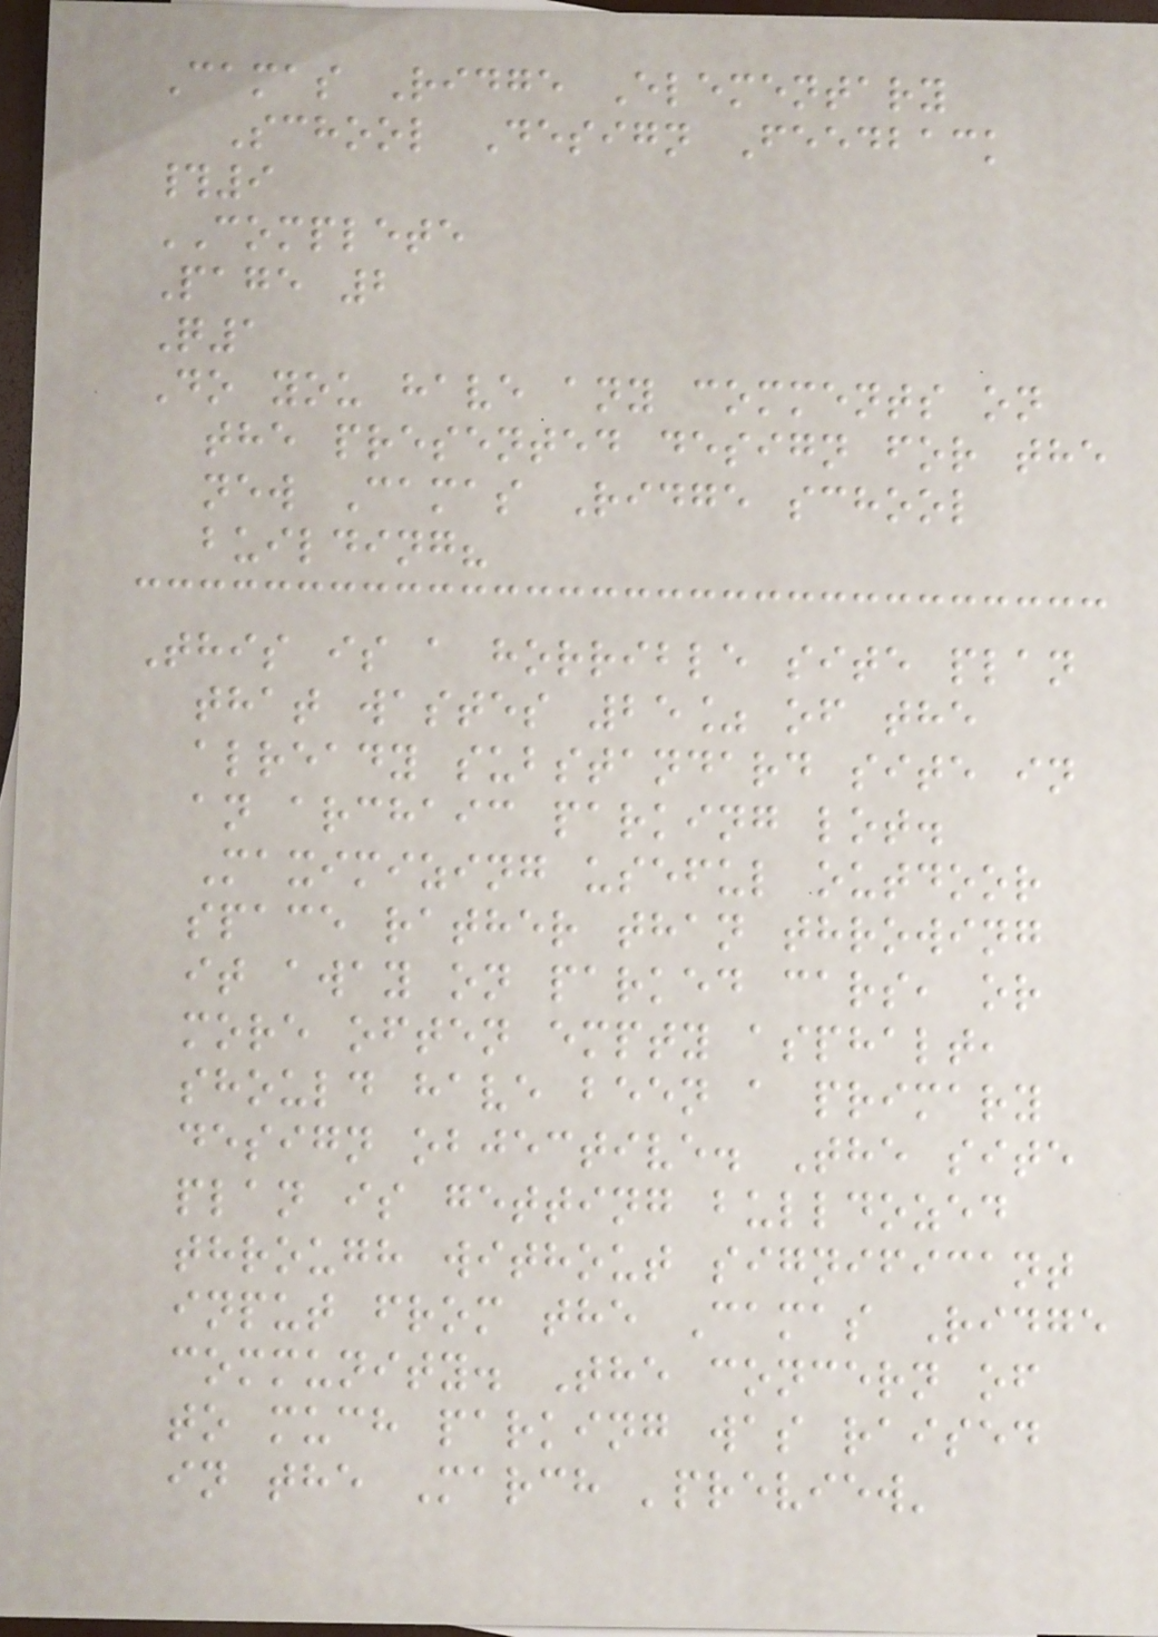Camas Ridge Elementary
School Design Feedback
#9
COMPLETE
Page 2
Q1
Do you have any comments on
the presented design for the
new Camas Ridge school
building?
This is a horrible site plan
that wastes 25% of the
already substandard site in
an archaic parking lot.
Maximizing useful outdoor
space rather than throwing
it away on parked cars, or
more often empty asphalt,
should have been a primary
design objective. The site
plan is getting bulldozed
through without significant
input from the Camas Ridge
community. The concern of
to much parking was raised
in the March 'preview'
